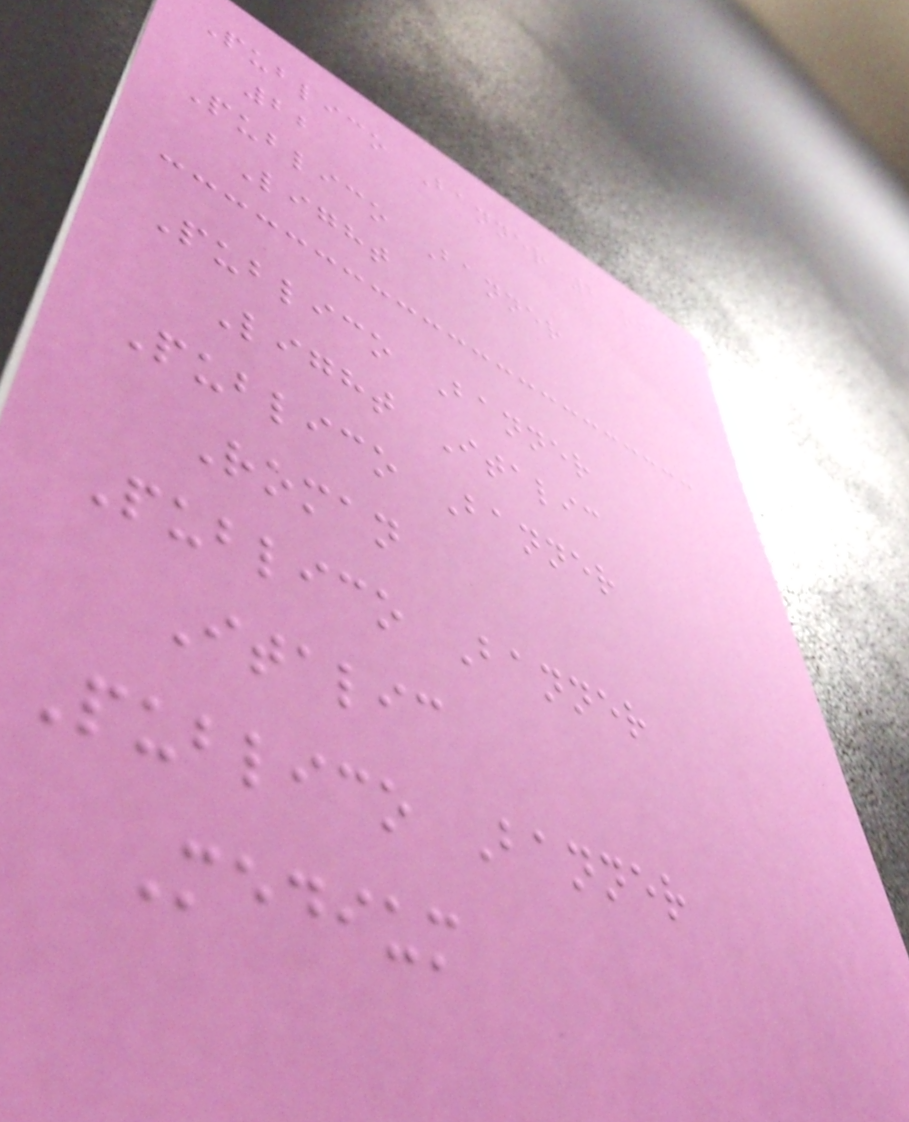Publico Banner 2 of
22
Publico Banner
Light
Publico Banner
Light Italic
Publico Banner
Roman
Publico Banner
Italic
Publico Banner
Medium
